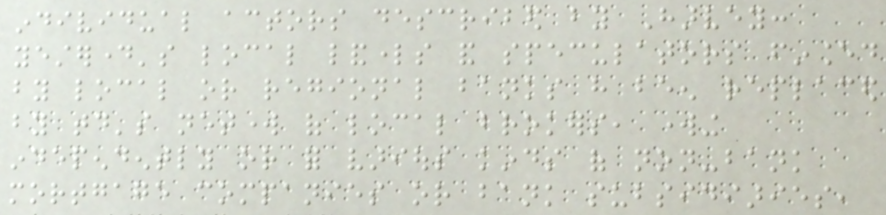individual actors described by Harvey:
yesterday's local landlords and speculators financed
by local or regional banks have been replaced
by today's network of local brokers, working
independently or for various kinds of non-bank
mortgage companies or bank subsidiaries,
